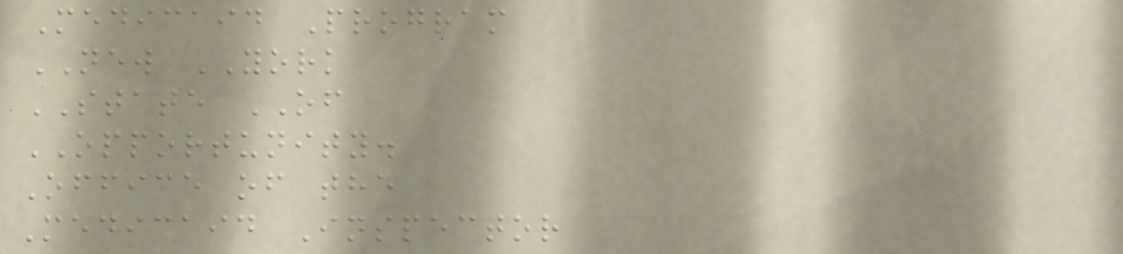Medicaid Program
NEW YORK
STATE OF
OPPORTUNITY.
Office of the
Medicaid Inspector
